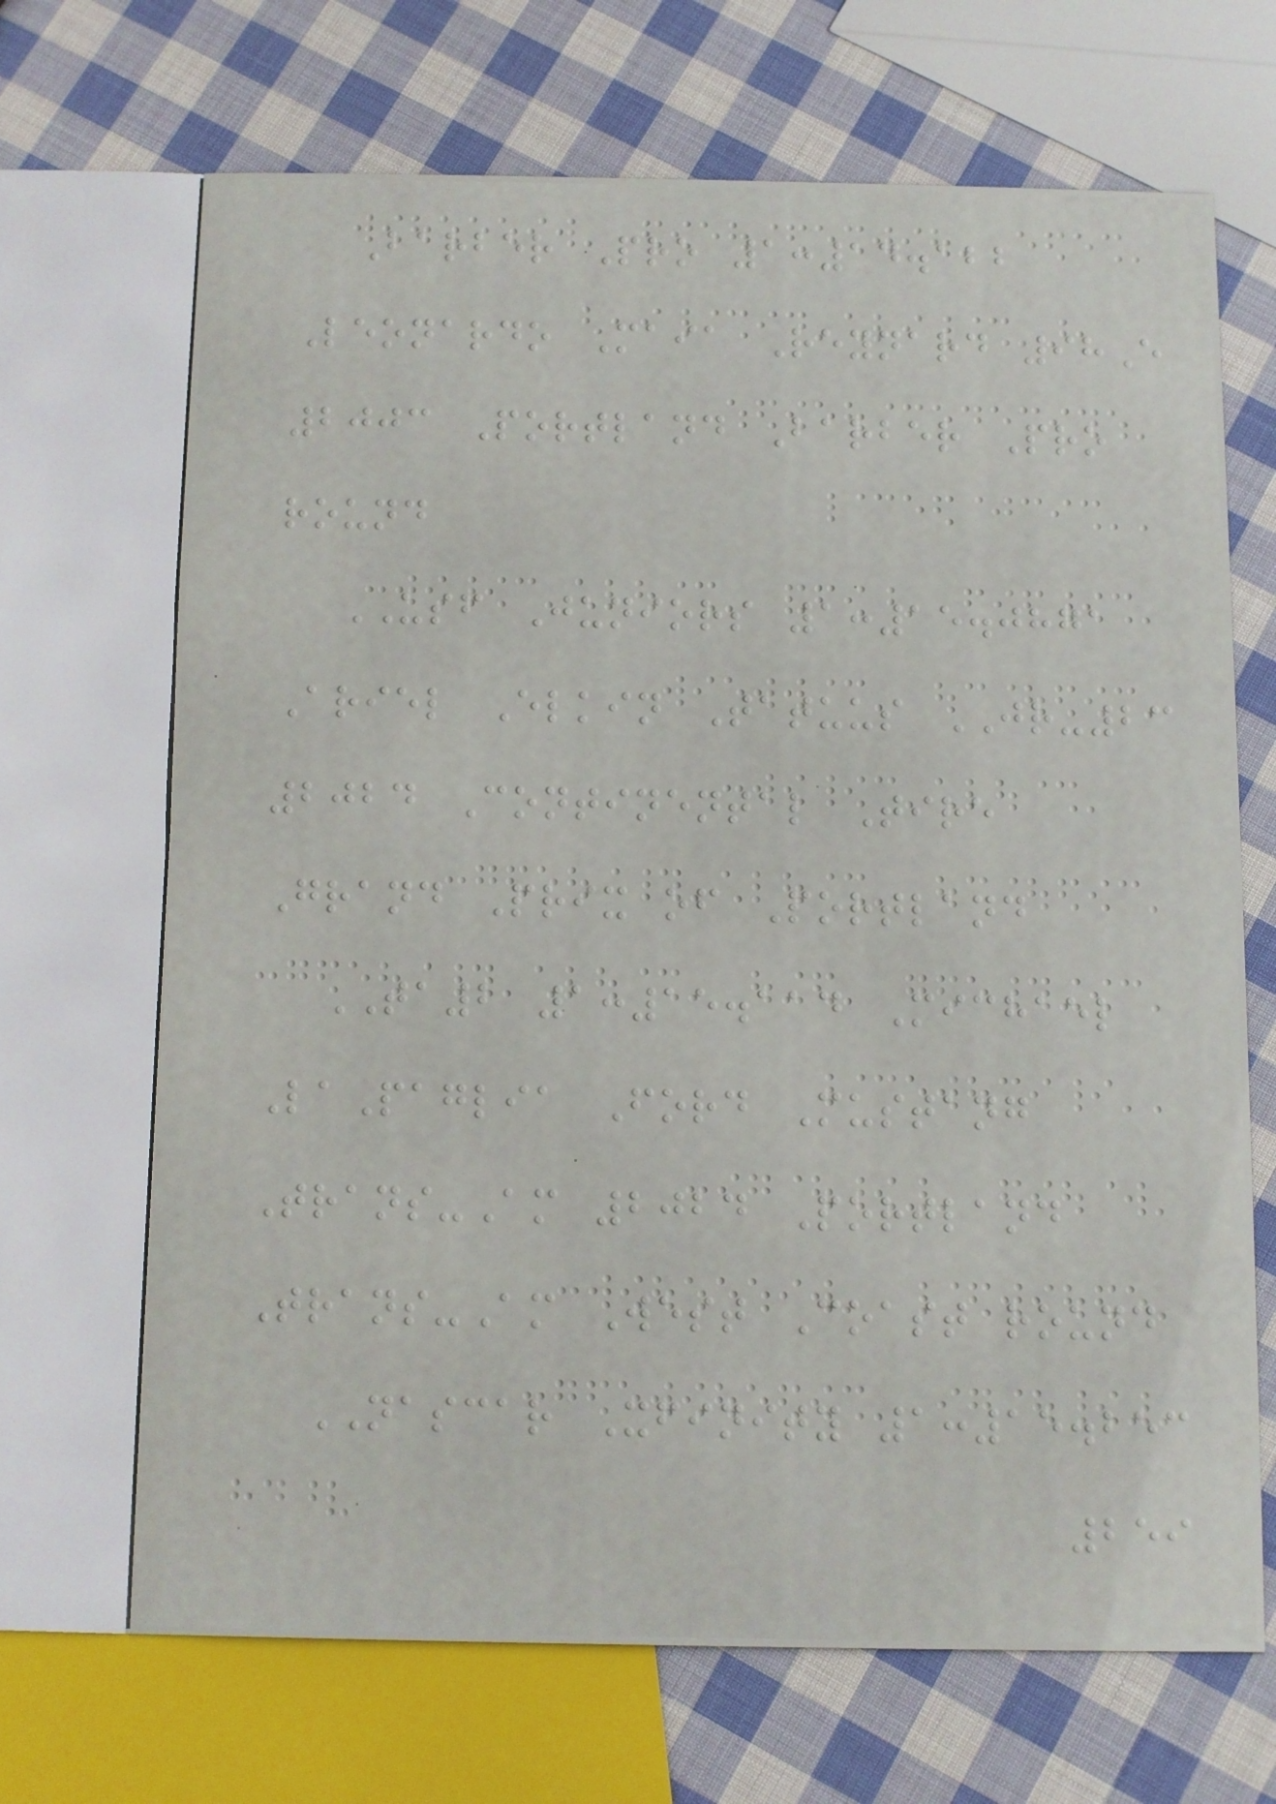Barber Pro 1:14.122
Leonardo Maia Reynard 98E
2003 Portland Barber Pro
round
USF Juniors 1:15.0871
Ariel Elkin Tatuus JR-23
2024 Continental Tire
Grand Prix of Portland
TA2 1:15.114 Michael
LaPaglia Ford Mustang
Trans-Am 2024 Portland
Trans-Am West Coast round
NASCAR Xfinity 1:15.253
259
